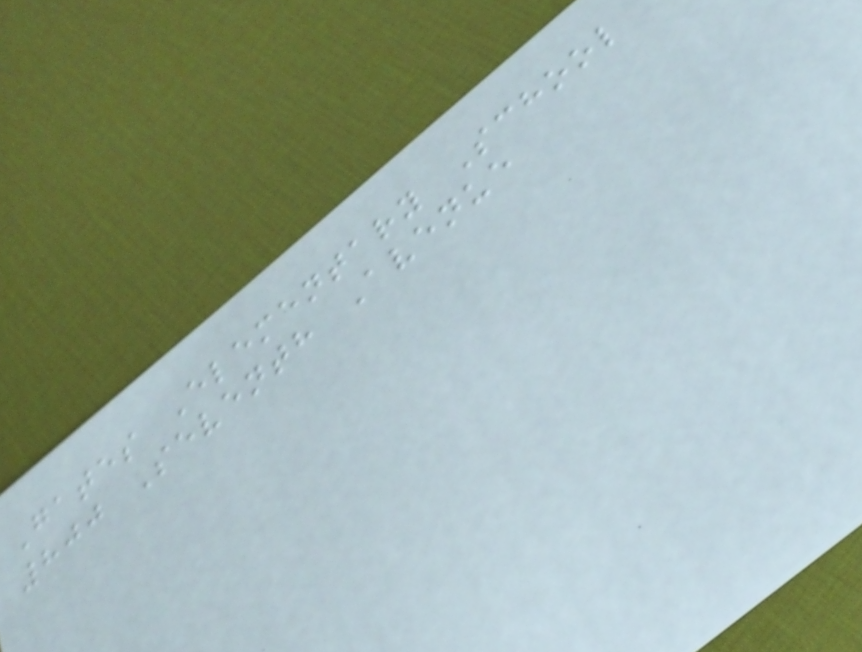Gates Elementary School
800 Seventh Avenue
